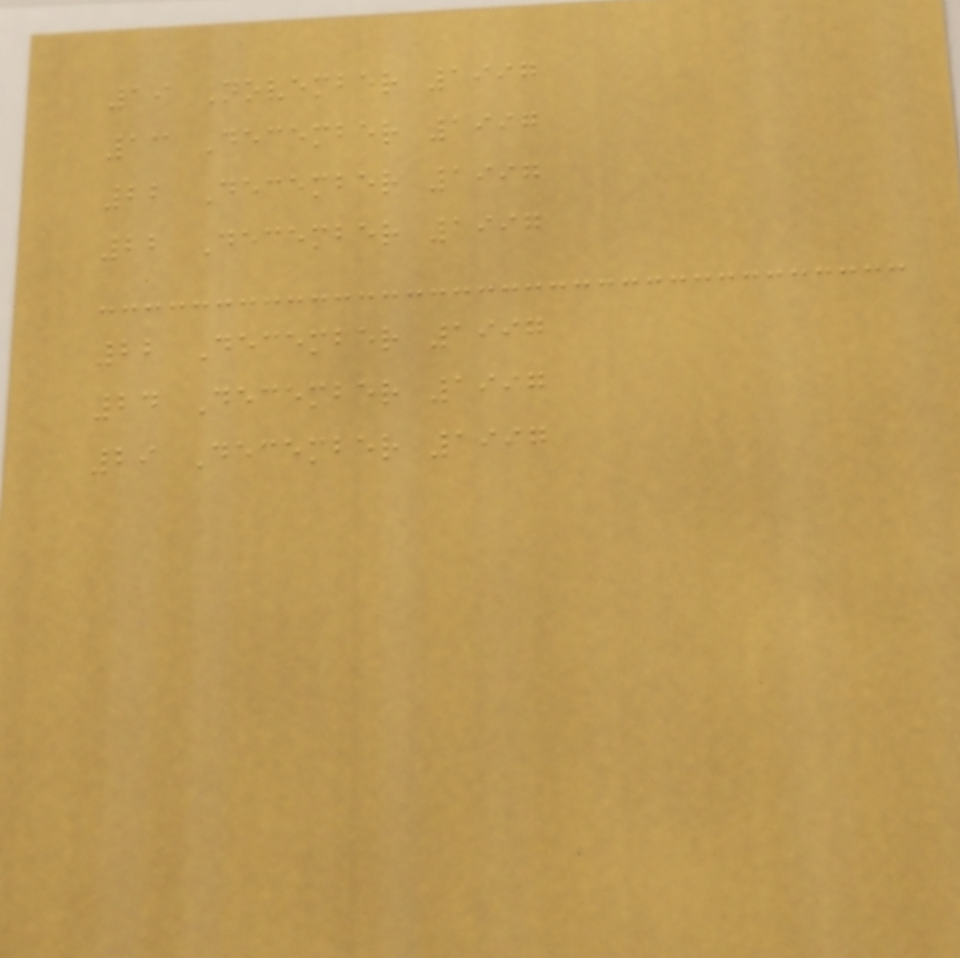19 November 1997
13 December 1997
22 December 1997
22 December 1997
22 December 1997
24 December 1997
29 December 1997
